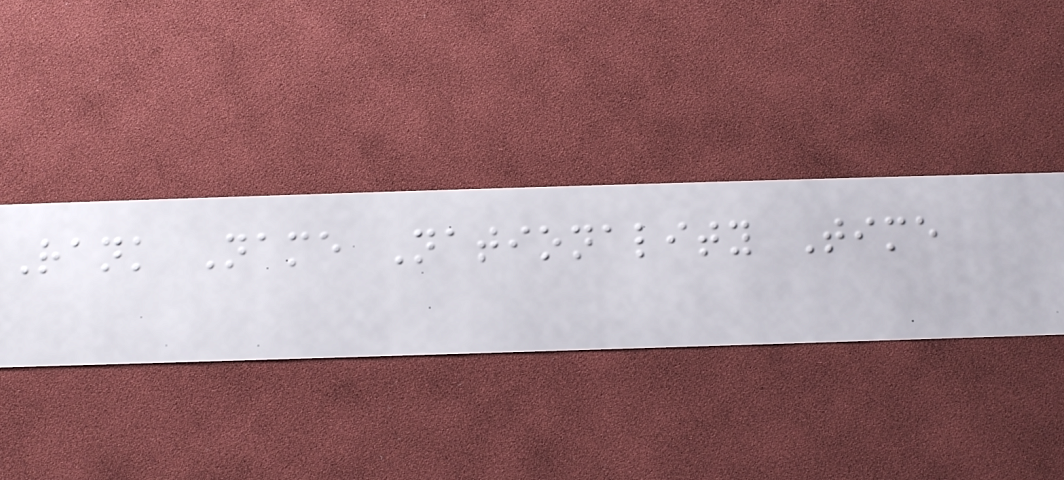Rank Name Nationality Time
